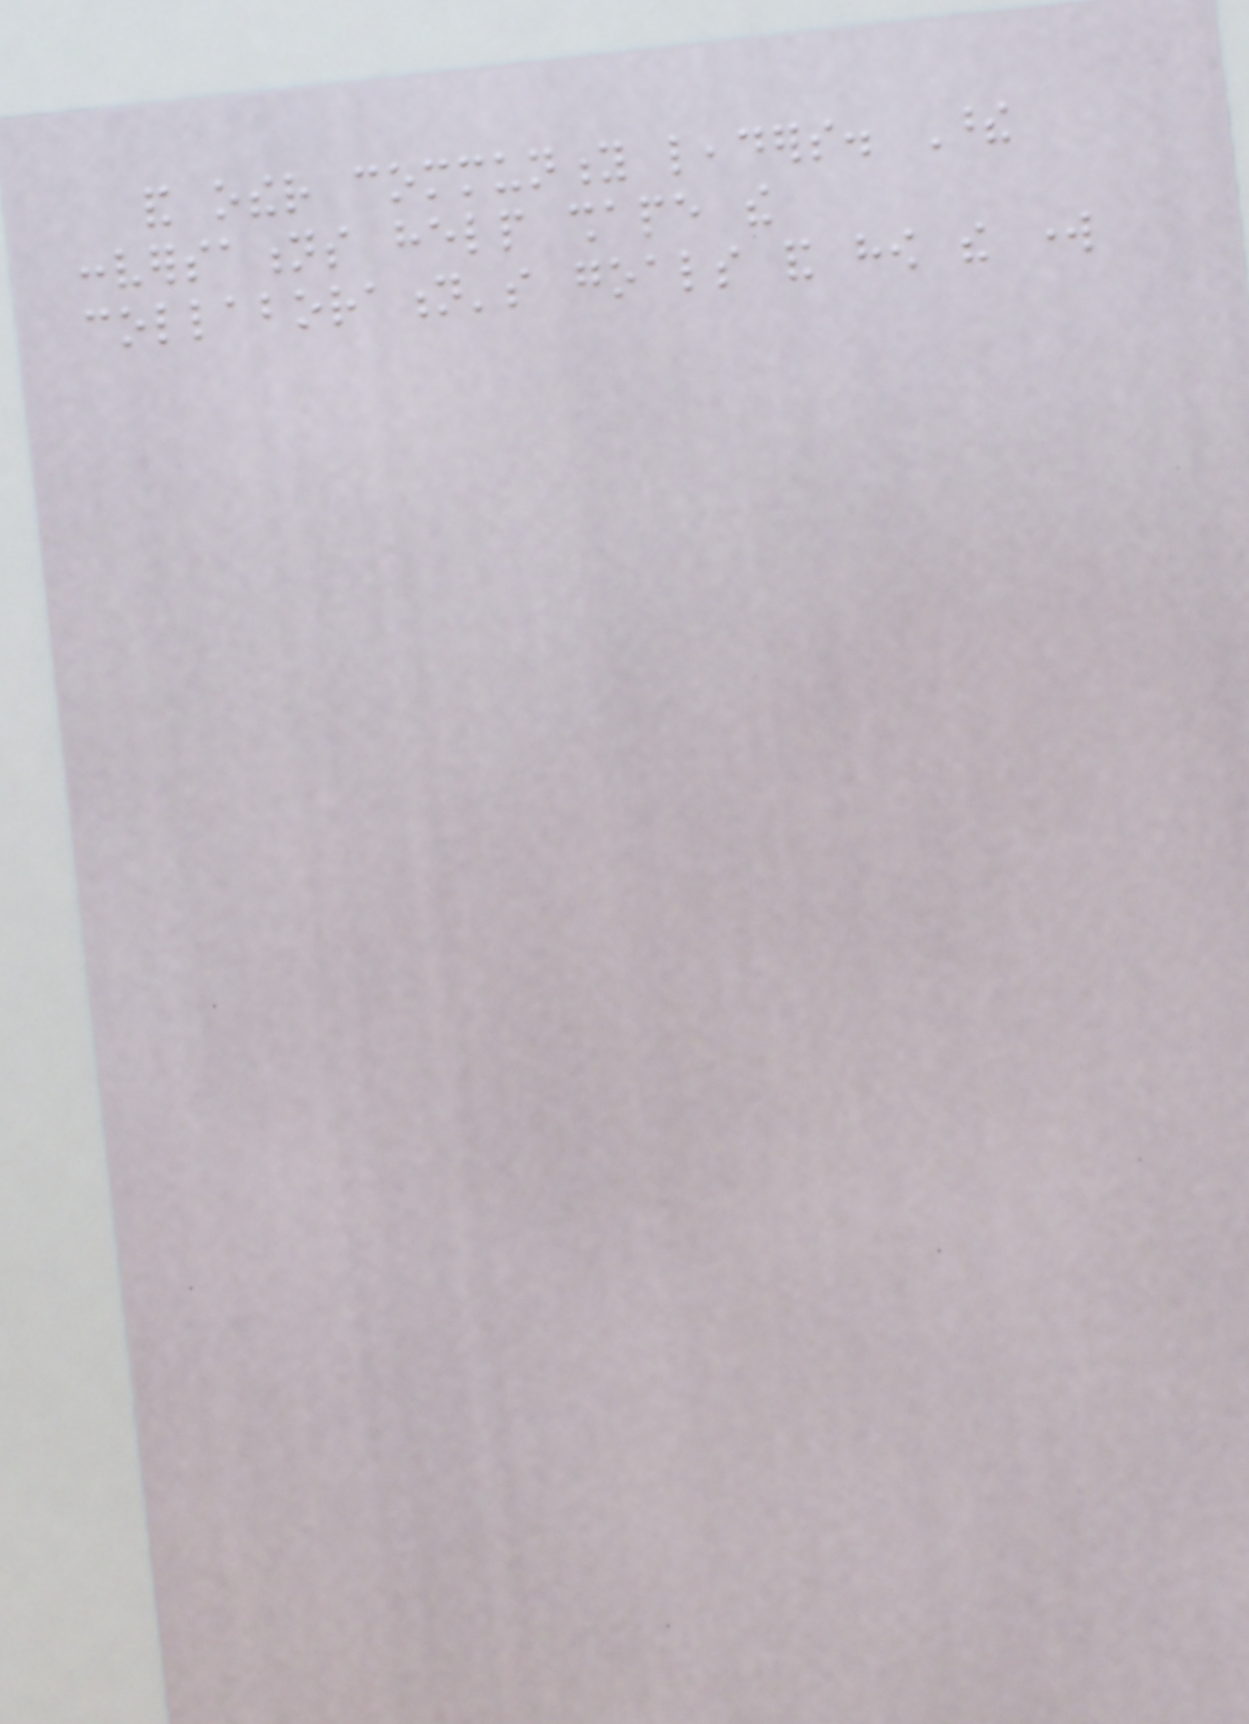and other community leaders. These
conversations help shape the
collaboration's goals and how the work
